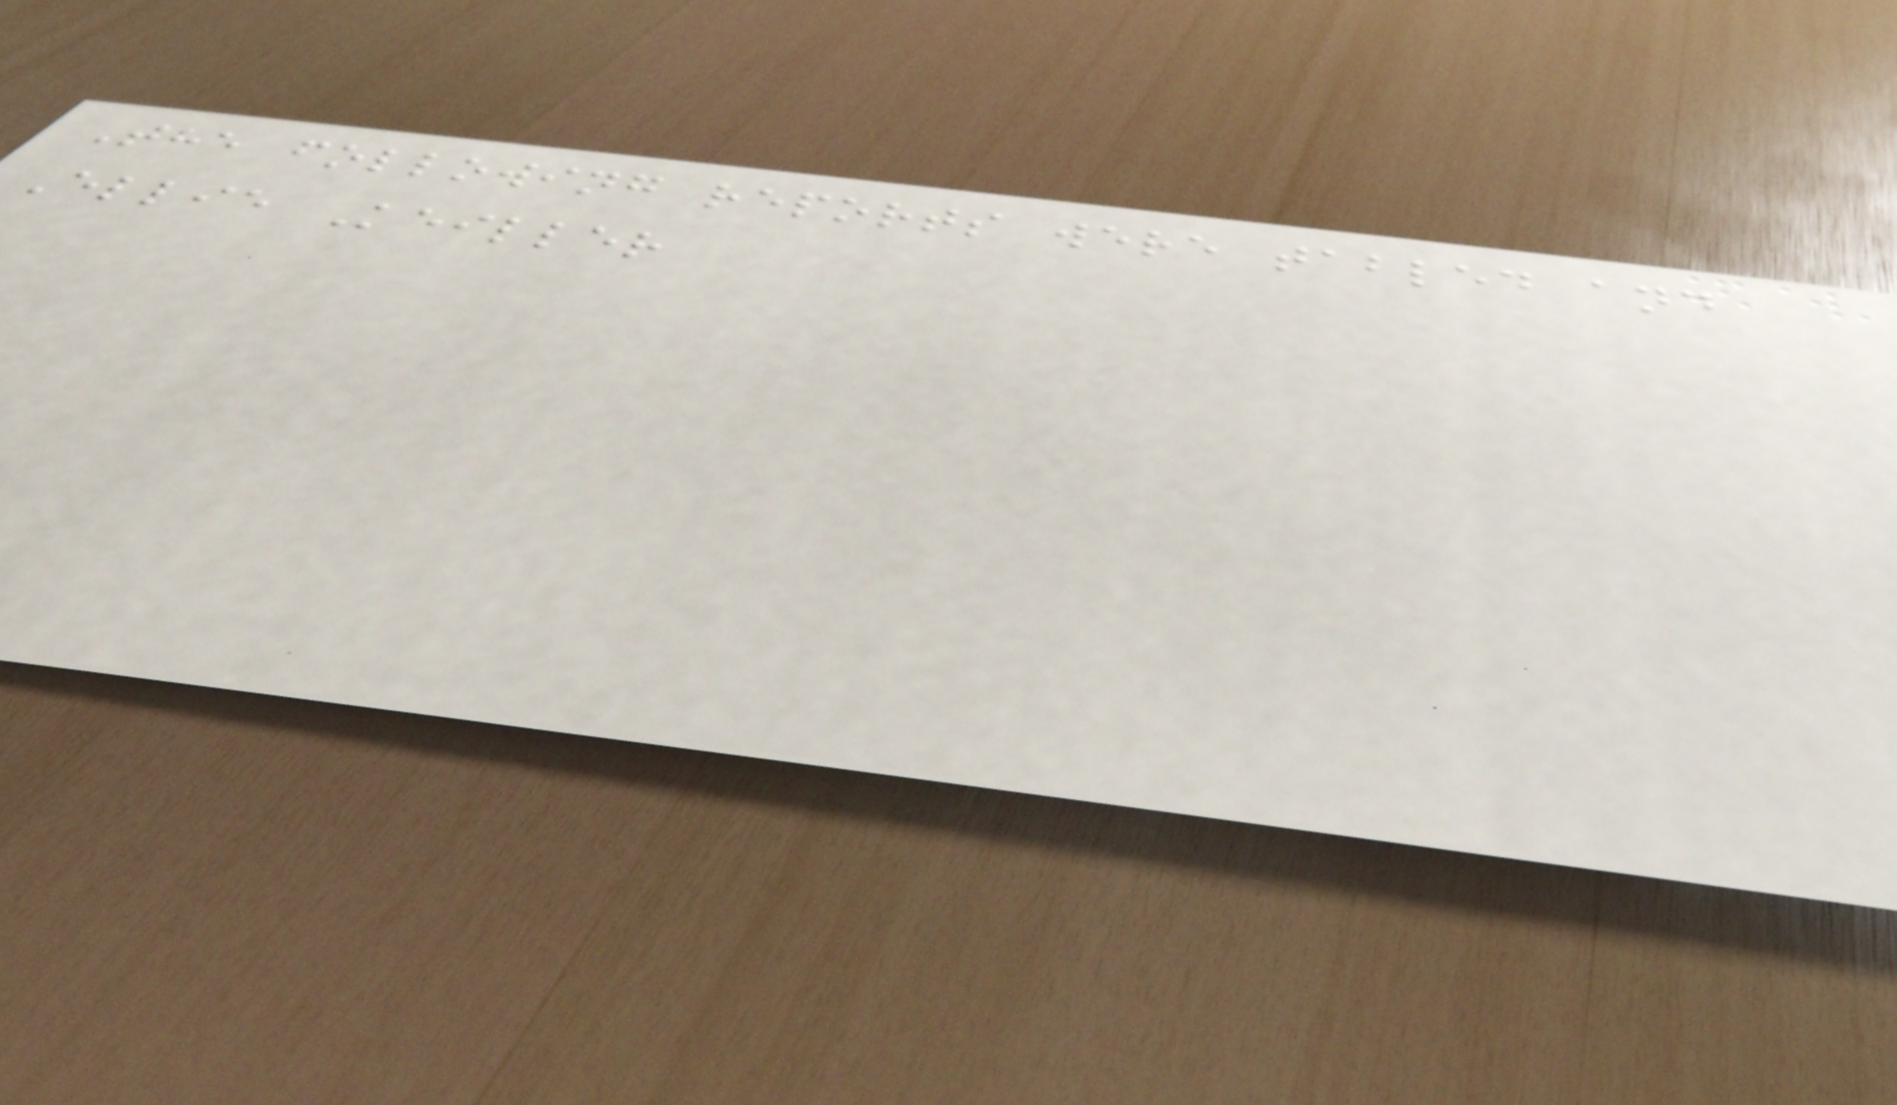The following reports were tabled and
Ellie Keiller
